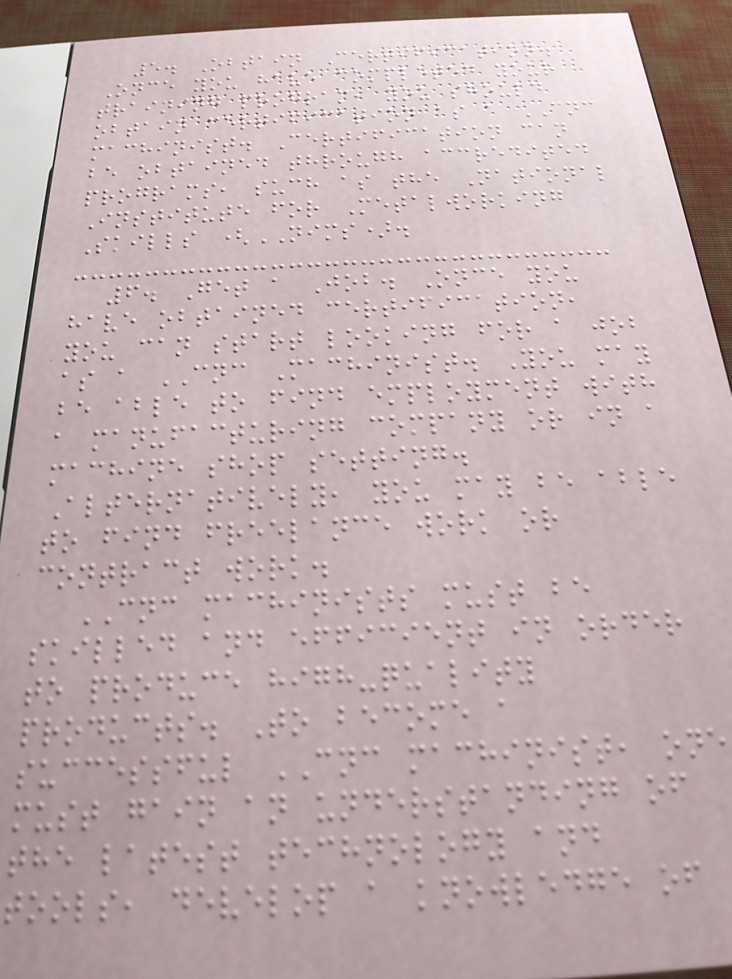5. Obtain Certification.
Once you have completed your
training program, you should
obtain certification as a CNC
machinist. Certification can
be obtained through accredited
programs, such as the National
Institute for Metalworking
Skills (NIMS).
6. Get a Job. Once you
have obtained certification,
you can start looking for a job
as a CNC Machinist. You may
be able to find employment with
a manufacturing company or in a
machine shop setting.
Alternatively, you may be able
to find freelance work or
contract work.
CNC machinists must be
skilled and efficient in order
to produce high-quality
products. To become a
successful CNC machinist, one
must gain an understanding of
the latest technology and
tools, develop a knowledge of
